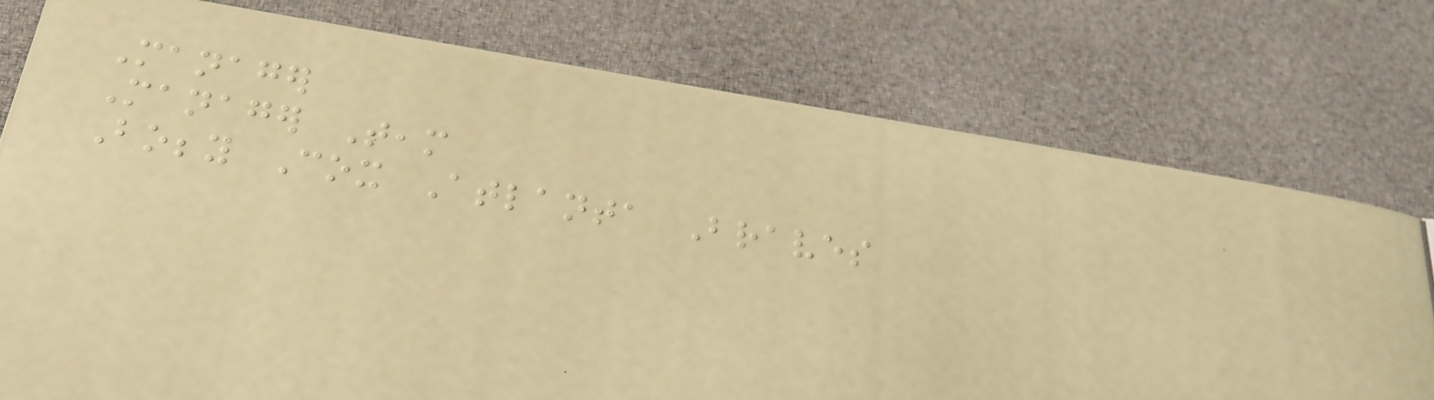Manager
Manager Team
Bobby Cox Atlanta Braves
